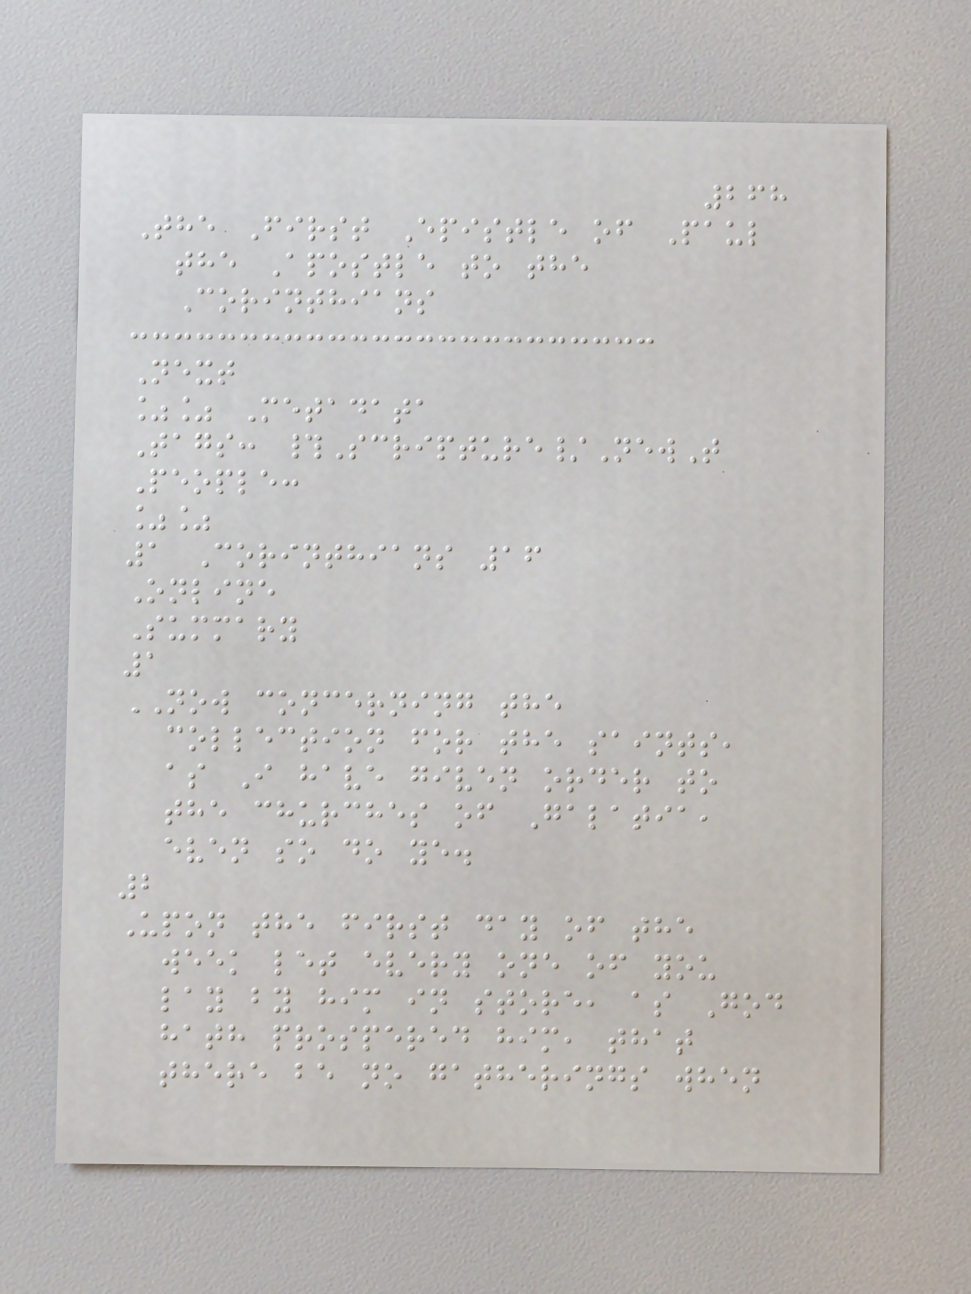268
The First Epistle of Paul
the Apostle to the
Corinthians
Next
%% Metadata
Tags: #Scripture/NewT
People:
%%
1 Corinthians 16
Online
Summary
1
NOW concerning the
collection for the saints,
as I have given order to
the churches of Galatia,
even so do ye.
2
Upon the first day of the
week let every one of you
lay by him in store, as God
hath prospered him, that
there be no gatherings when
